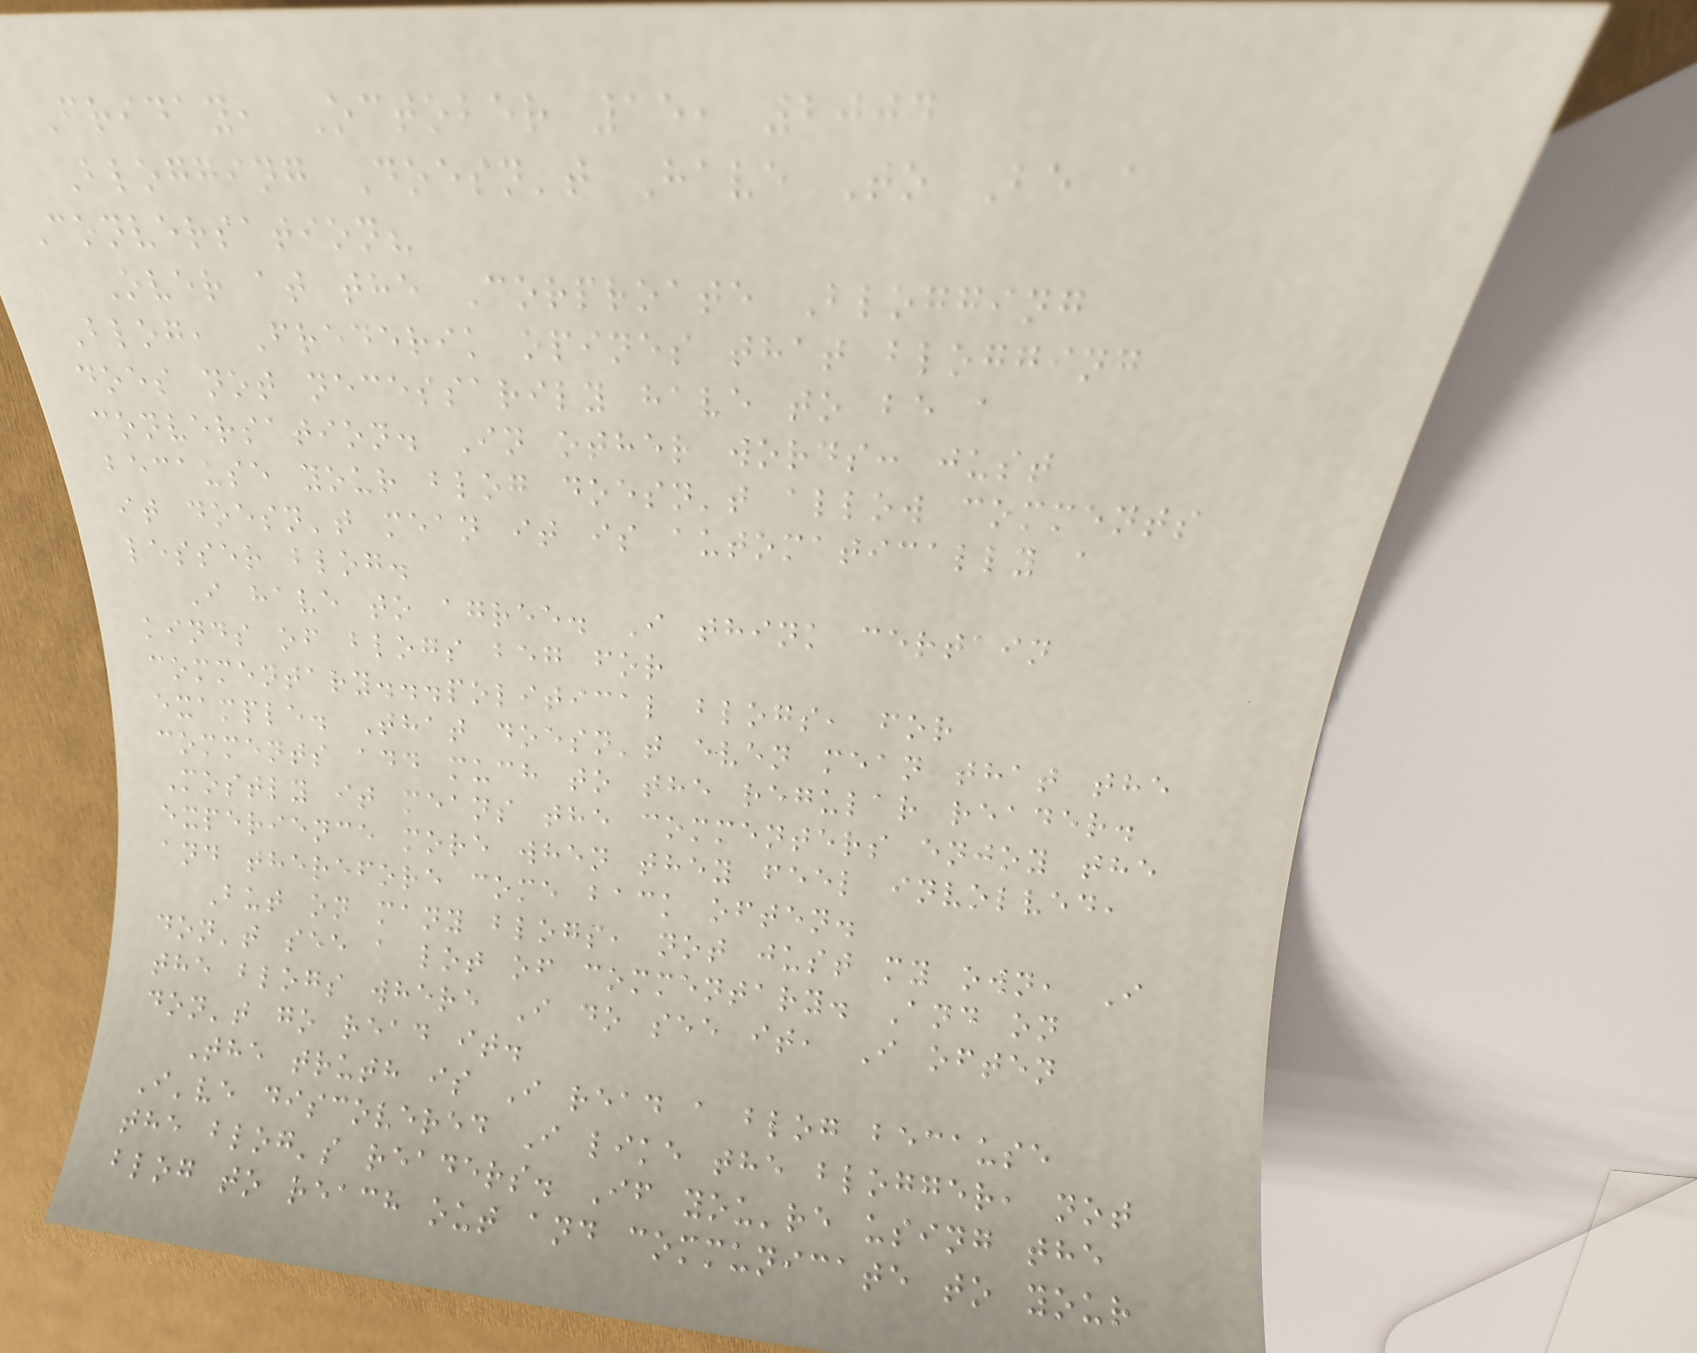Friday, October 15, 2004
Blogging Doesn't Have To Be a
Conversation?
Over at the Corproate Blogging
Blog, Frederik opines that blogging
does not necessarily have to be a
conversation. In other words: just
because your blog doesn't allow comments
it doesn't mean it is automatically a
lesser blog.
I have to agree. I think certain
kinds of blogs beg for
commentary...political blogs, for
example. That doesn't even mean that the
comments add much to the regular reader.
Mostly it means the commenters enjoy the
experience more when they feel involved,
and therefore come back often.
But on many blogs, not just my own, I
don't see a lot of commentary. And on
the blogs where I do see it, I often
don't go read it.
The truth is I read a blog because
I've discovered I like the blogger, not
the blog's readers. If you're using the
blog to reach out and communicate to your
